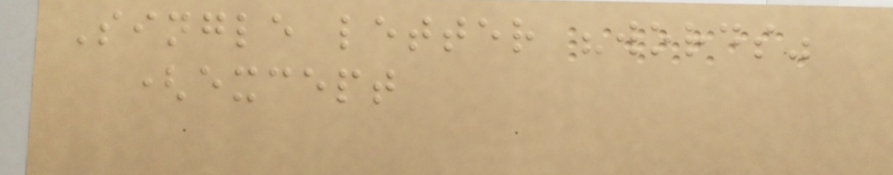Single letter "words"
(except
